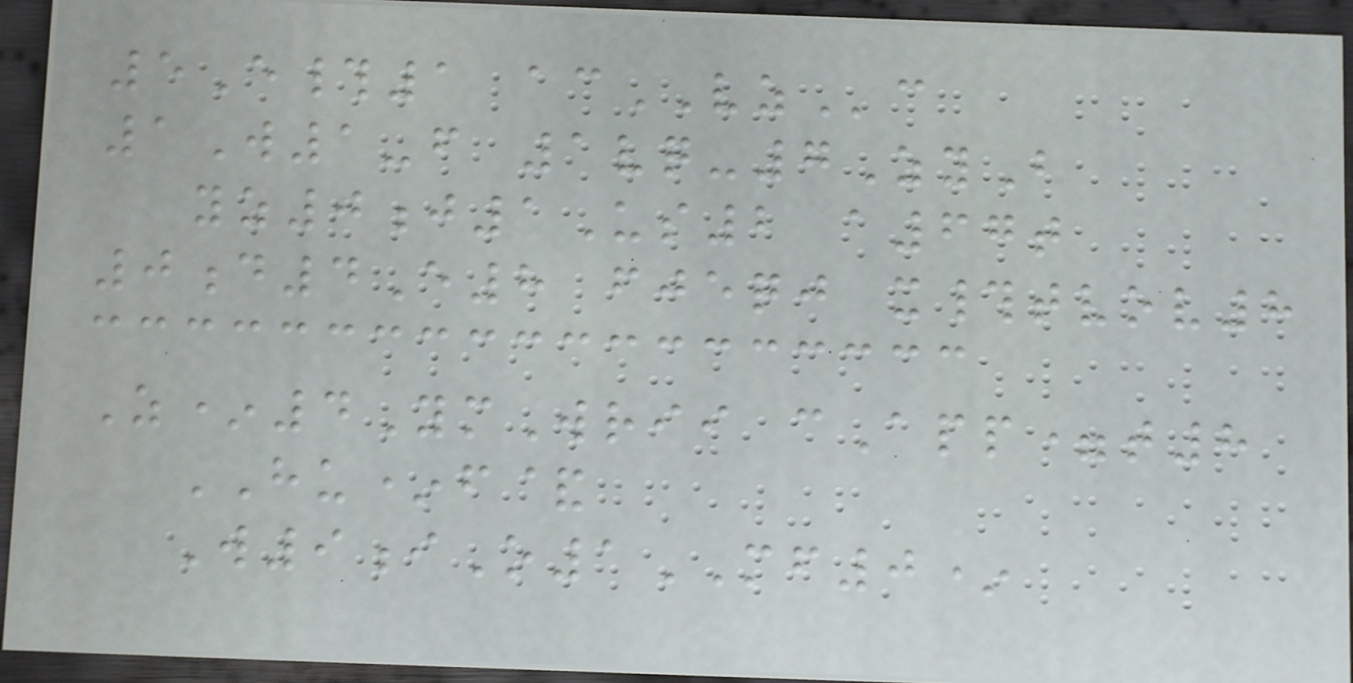5E#1 acVZc
1W1-f 1vq-7ZyB
yz0j1Us2 a67t
0d4E8 fjeqj x#tvov8
Z*4YmWrii cApp=t8
HU*f&
W9iO1MF0*
